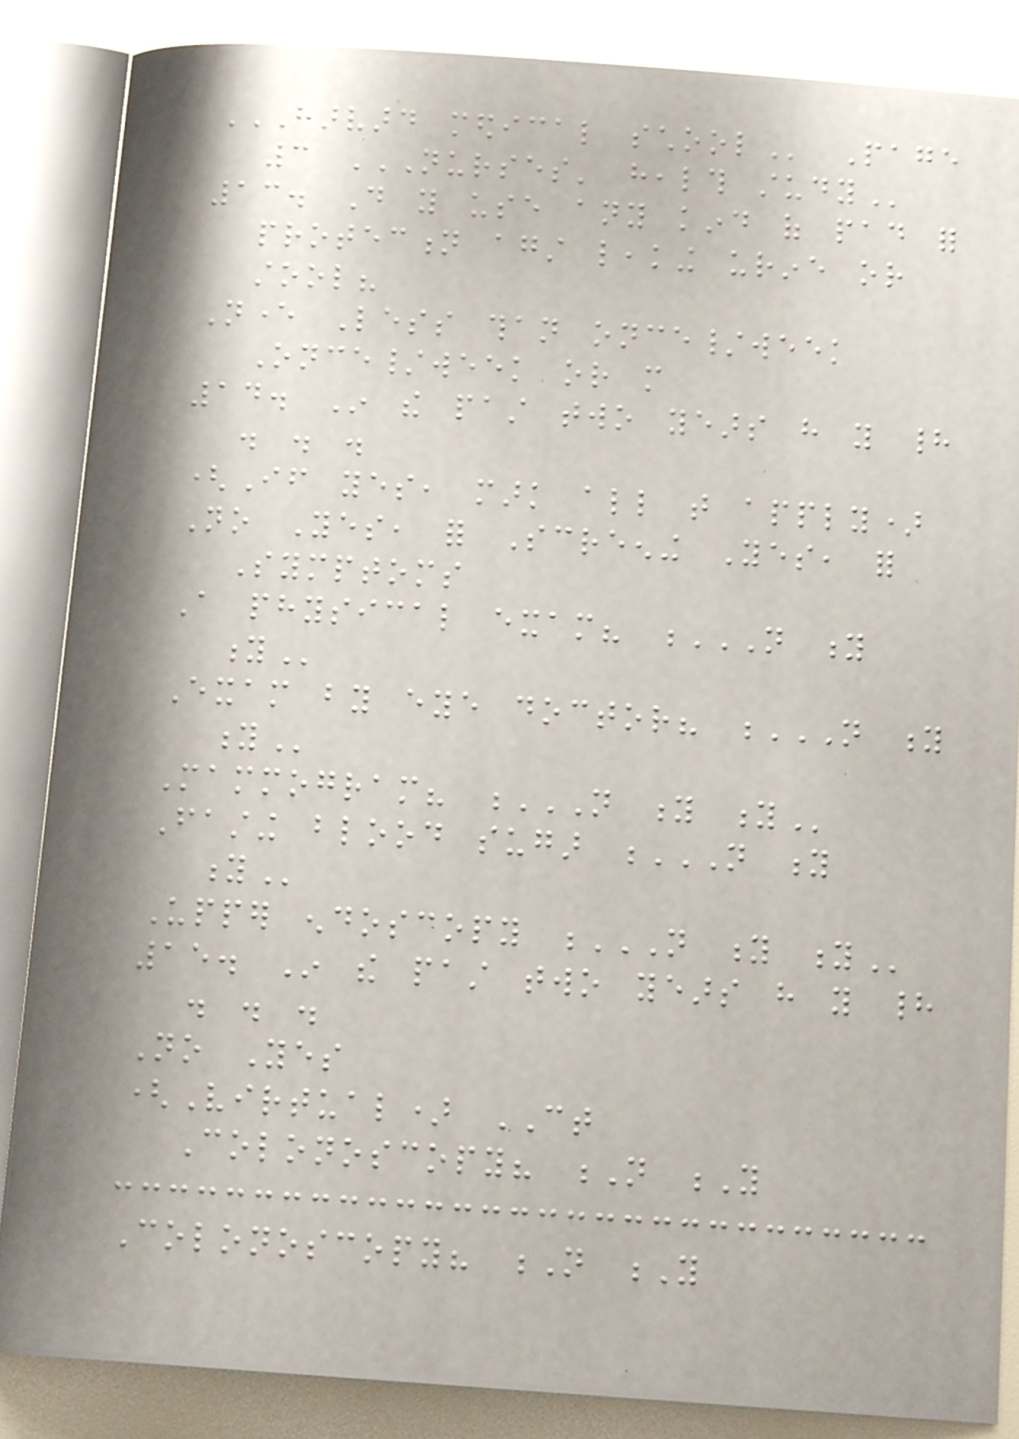HARVARD MEDICAL SCHOOL Page
3 NURSES' HEALTH STUDY
13. Do you use any kind of pad for
protection against leaking urine or
stool?
Never Less than once/week
Once/week or more
14. In the past two years have you had
. . .
(If yes, mark all that apply)
No Yes, for Screening Yes, for
Symptoms
A physical exam? N Y
Y
Exam by eye doctor? N Y
Y
Mammogram? N Y Y
Fasting blood sugar N Y
Y
Upper endoscopy N Y Y
15. In the past two years have you had
. . .
No Yes
(Virtual) CT
Colonoscopy? N Y
Colonoscopy? N Y
